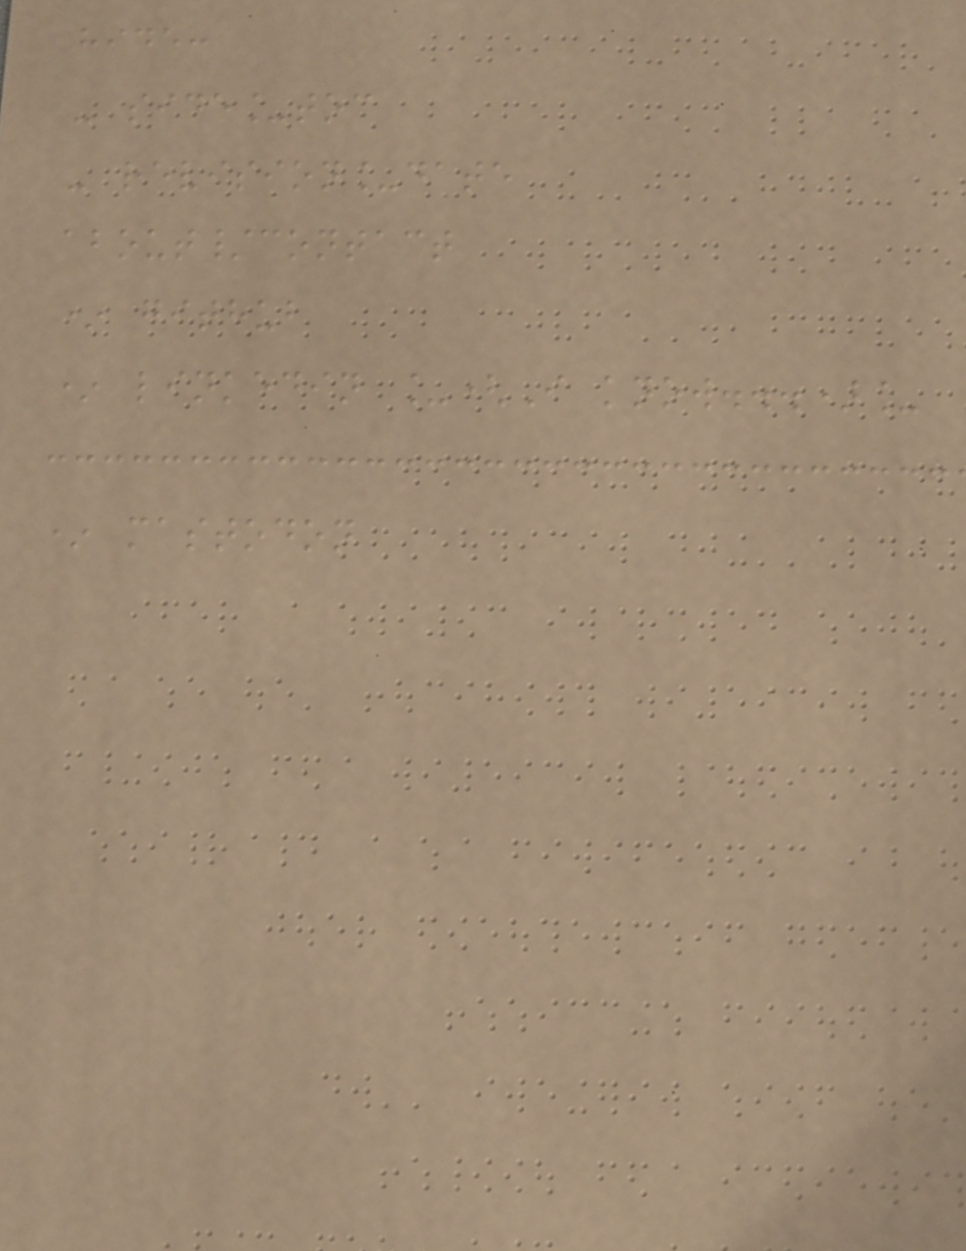hide:
- side_toc
- revision_date
about/contact
* github
* linkedin _(I know...)_
* mastodon
